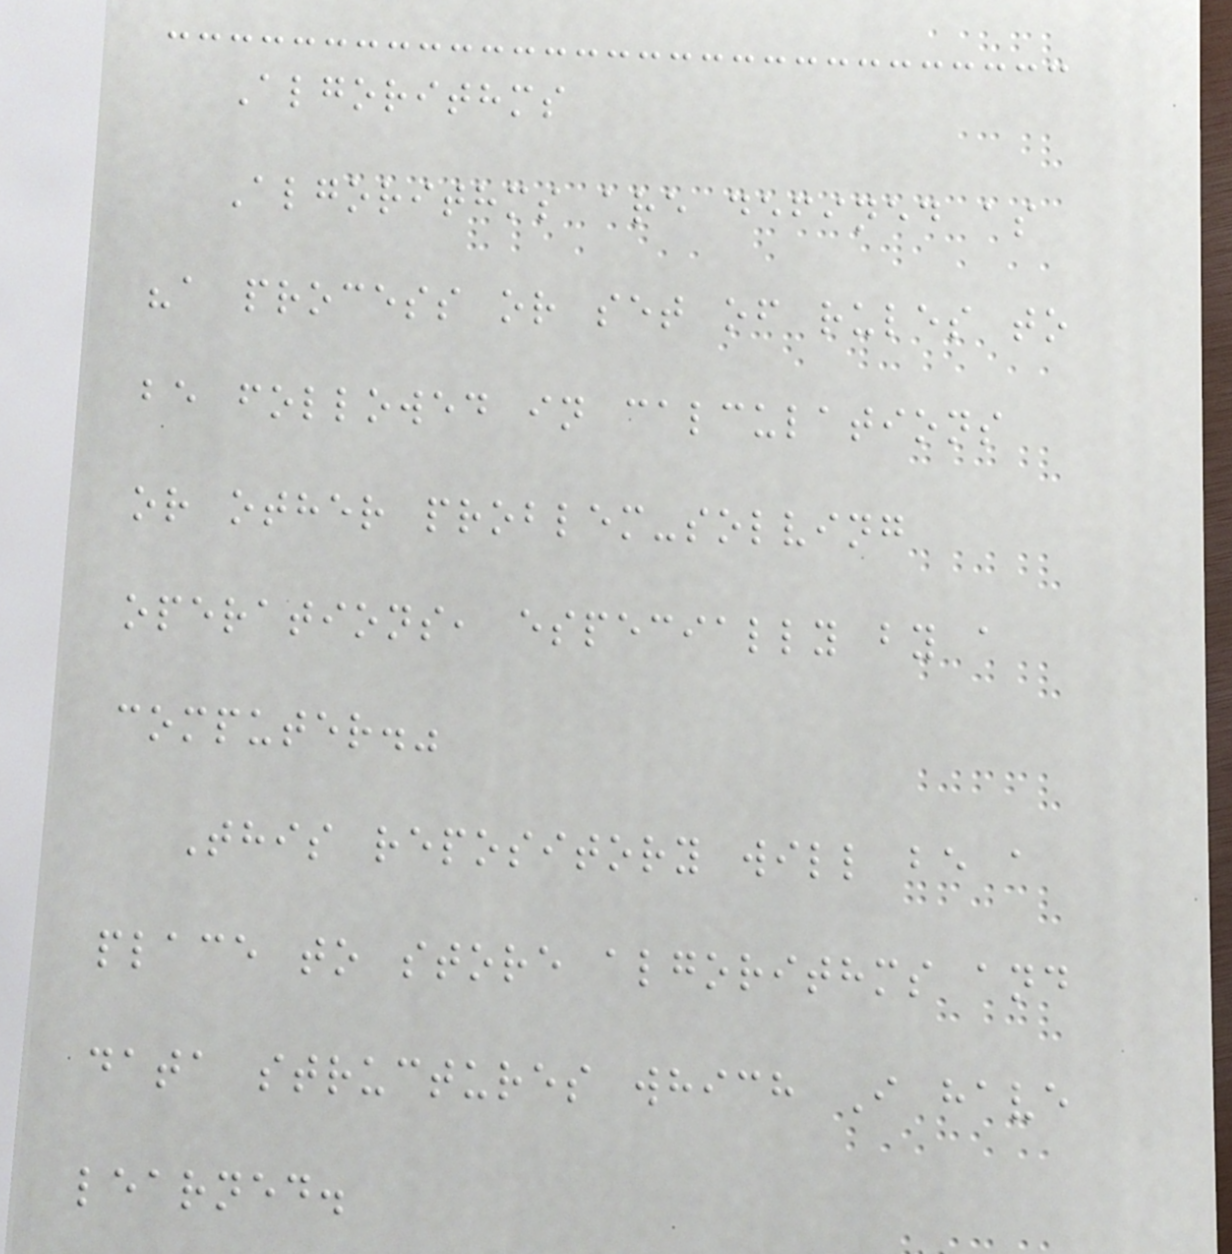Algorithms
Algorithms are defined as
"a process or set of rules to
be followed in calculations
or other problem-solving
operations, especially by a
computer."
This repository will be a
place to store algorithms and
data structures which I have
learned.
